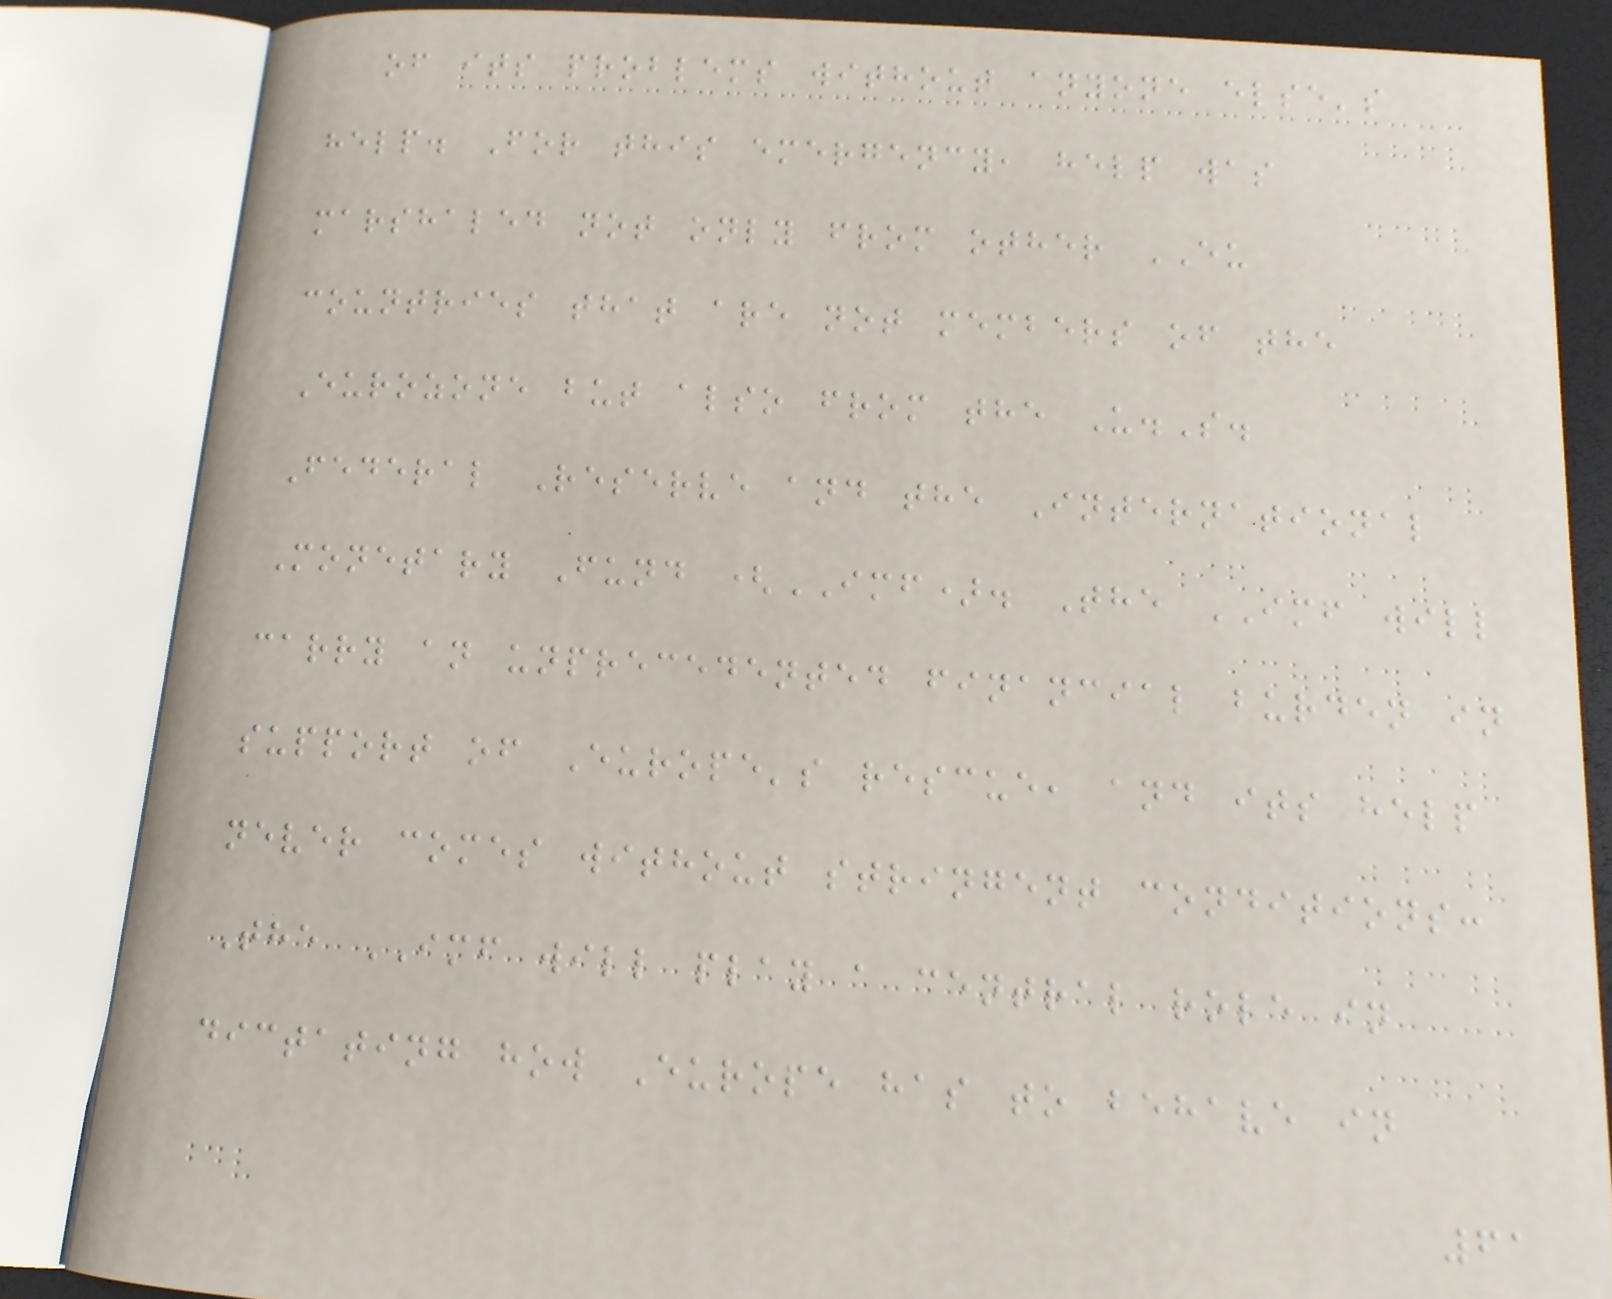of its problems without anyone else's
help. For this emergency, help was
marshaled not only from other EU
countries that are not members of the
Eurozone but also from the U.S.
Federal Reserve and the International
Monetary Fund (IMF). The IMF will
carry an unprecedented financial burden in
support of Europe's rescue, and its help
never comes without stringent conditions:
The IMF will play a central role in
dictating how Europe has to behave in
61
